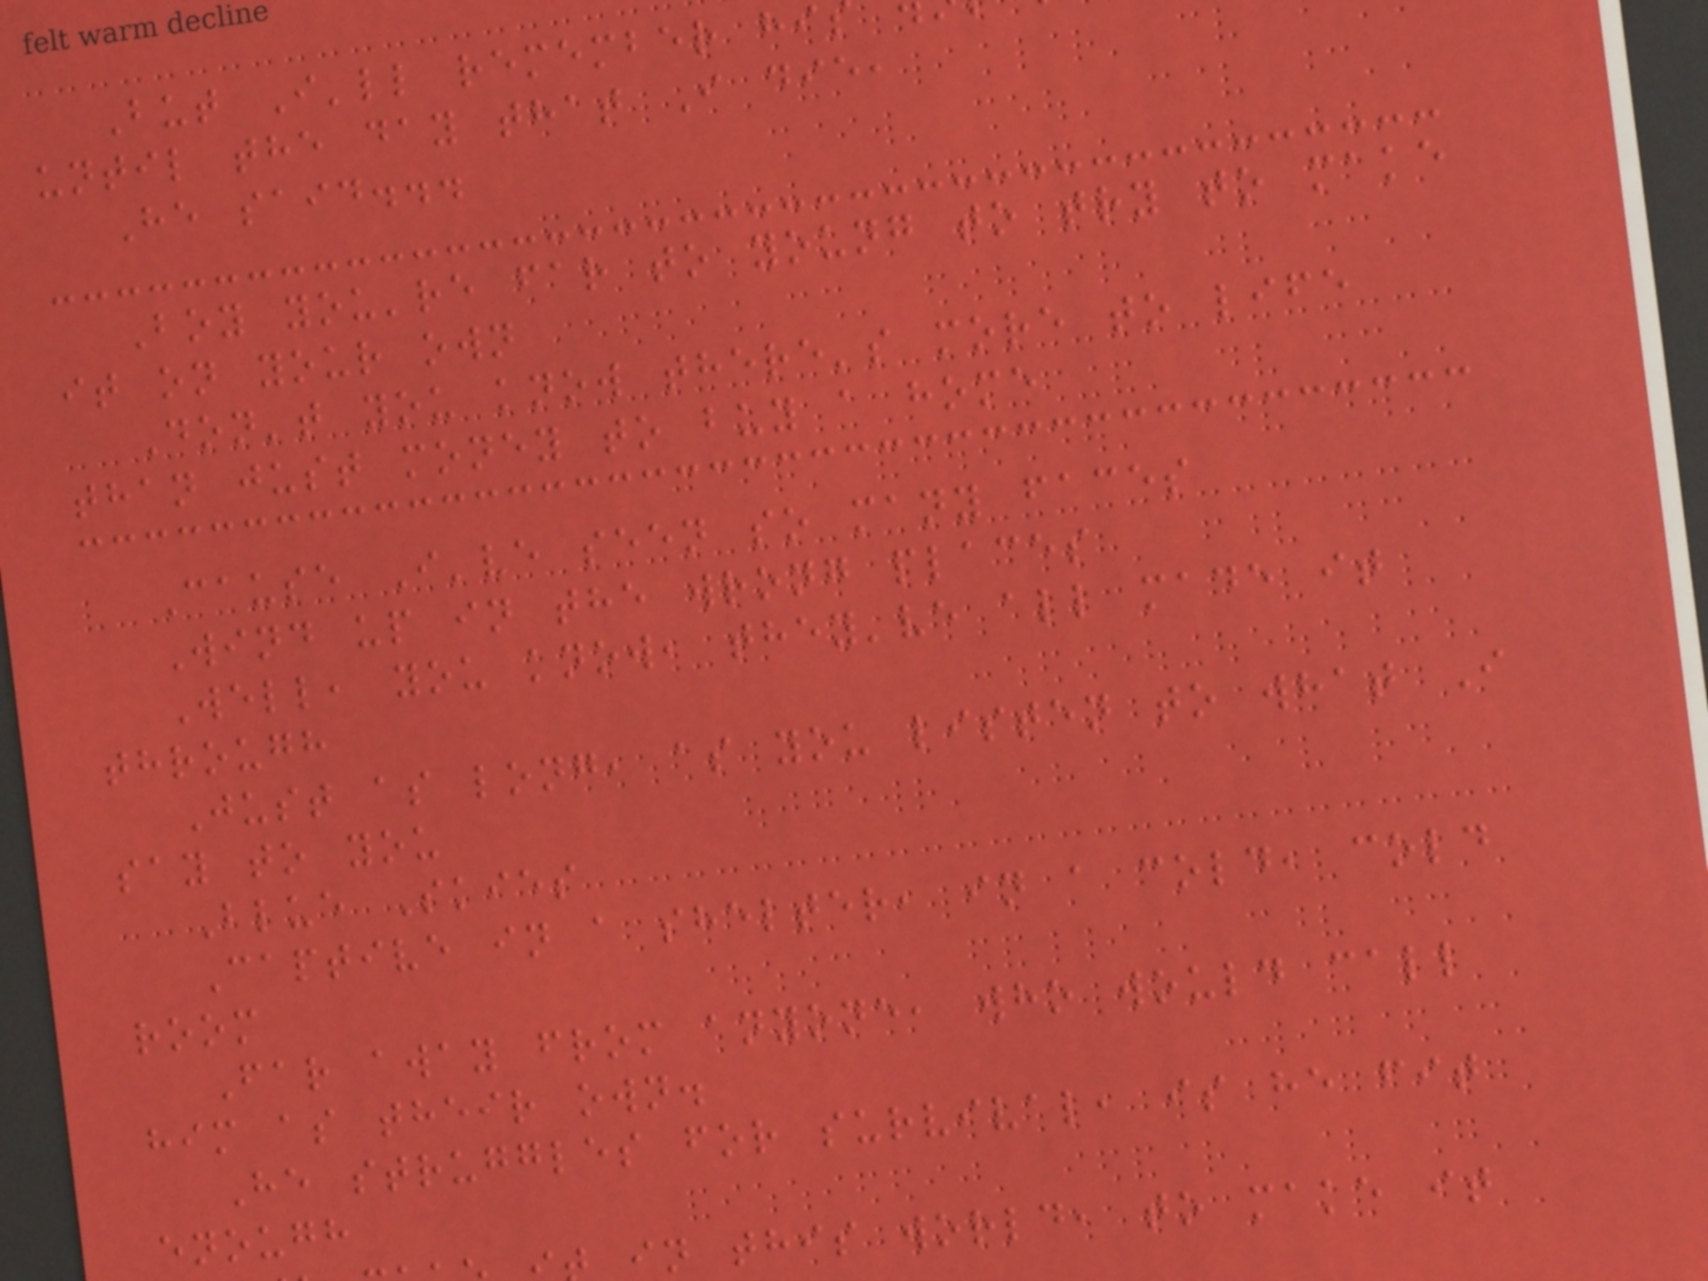But I'll remember hi
until the day that I die,
He said...
Boy you're far to young to try to make
it on your own
Don't you know there's more to life
than just money to buy a home
Cause I've seen so many faces
Wind up in the wrong places
Well, you know, they've all made it
through
Just as long, as you listen to what I
say to you
Blue Skies
Captive in a shelter, in a cold, cold
room
Far away from anyone, who would call
him as their own.
He struggles for survival, is he fit
enough
in this world, to make it
